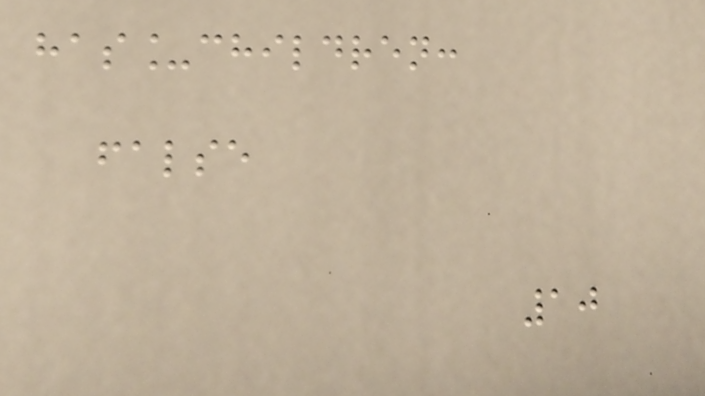has_children:
false
10
